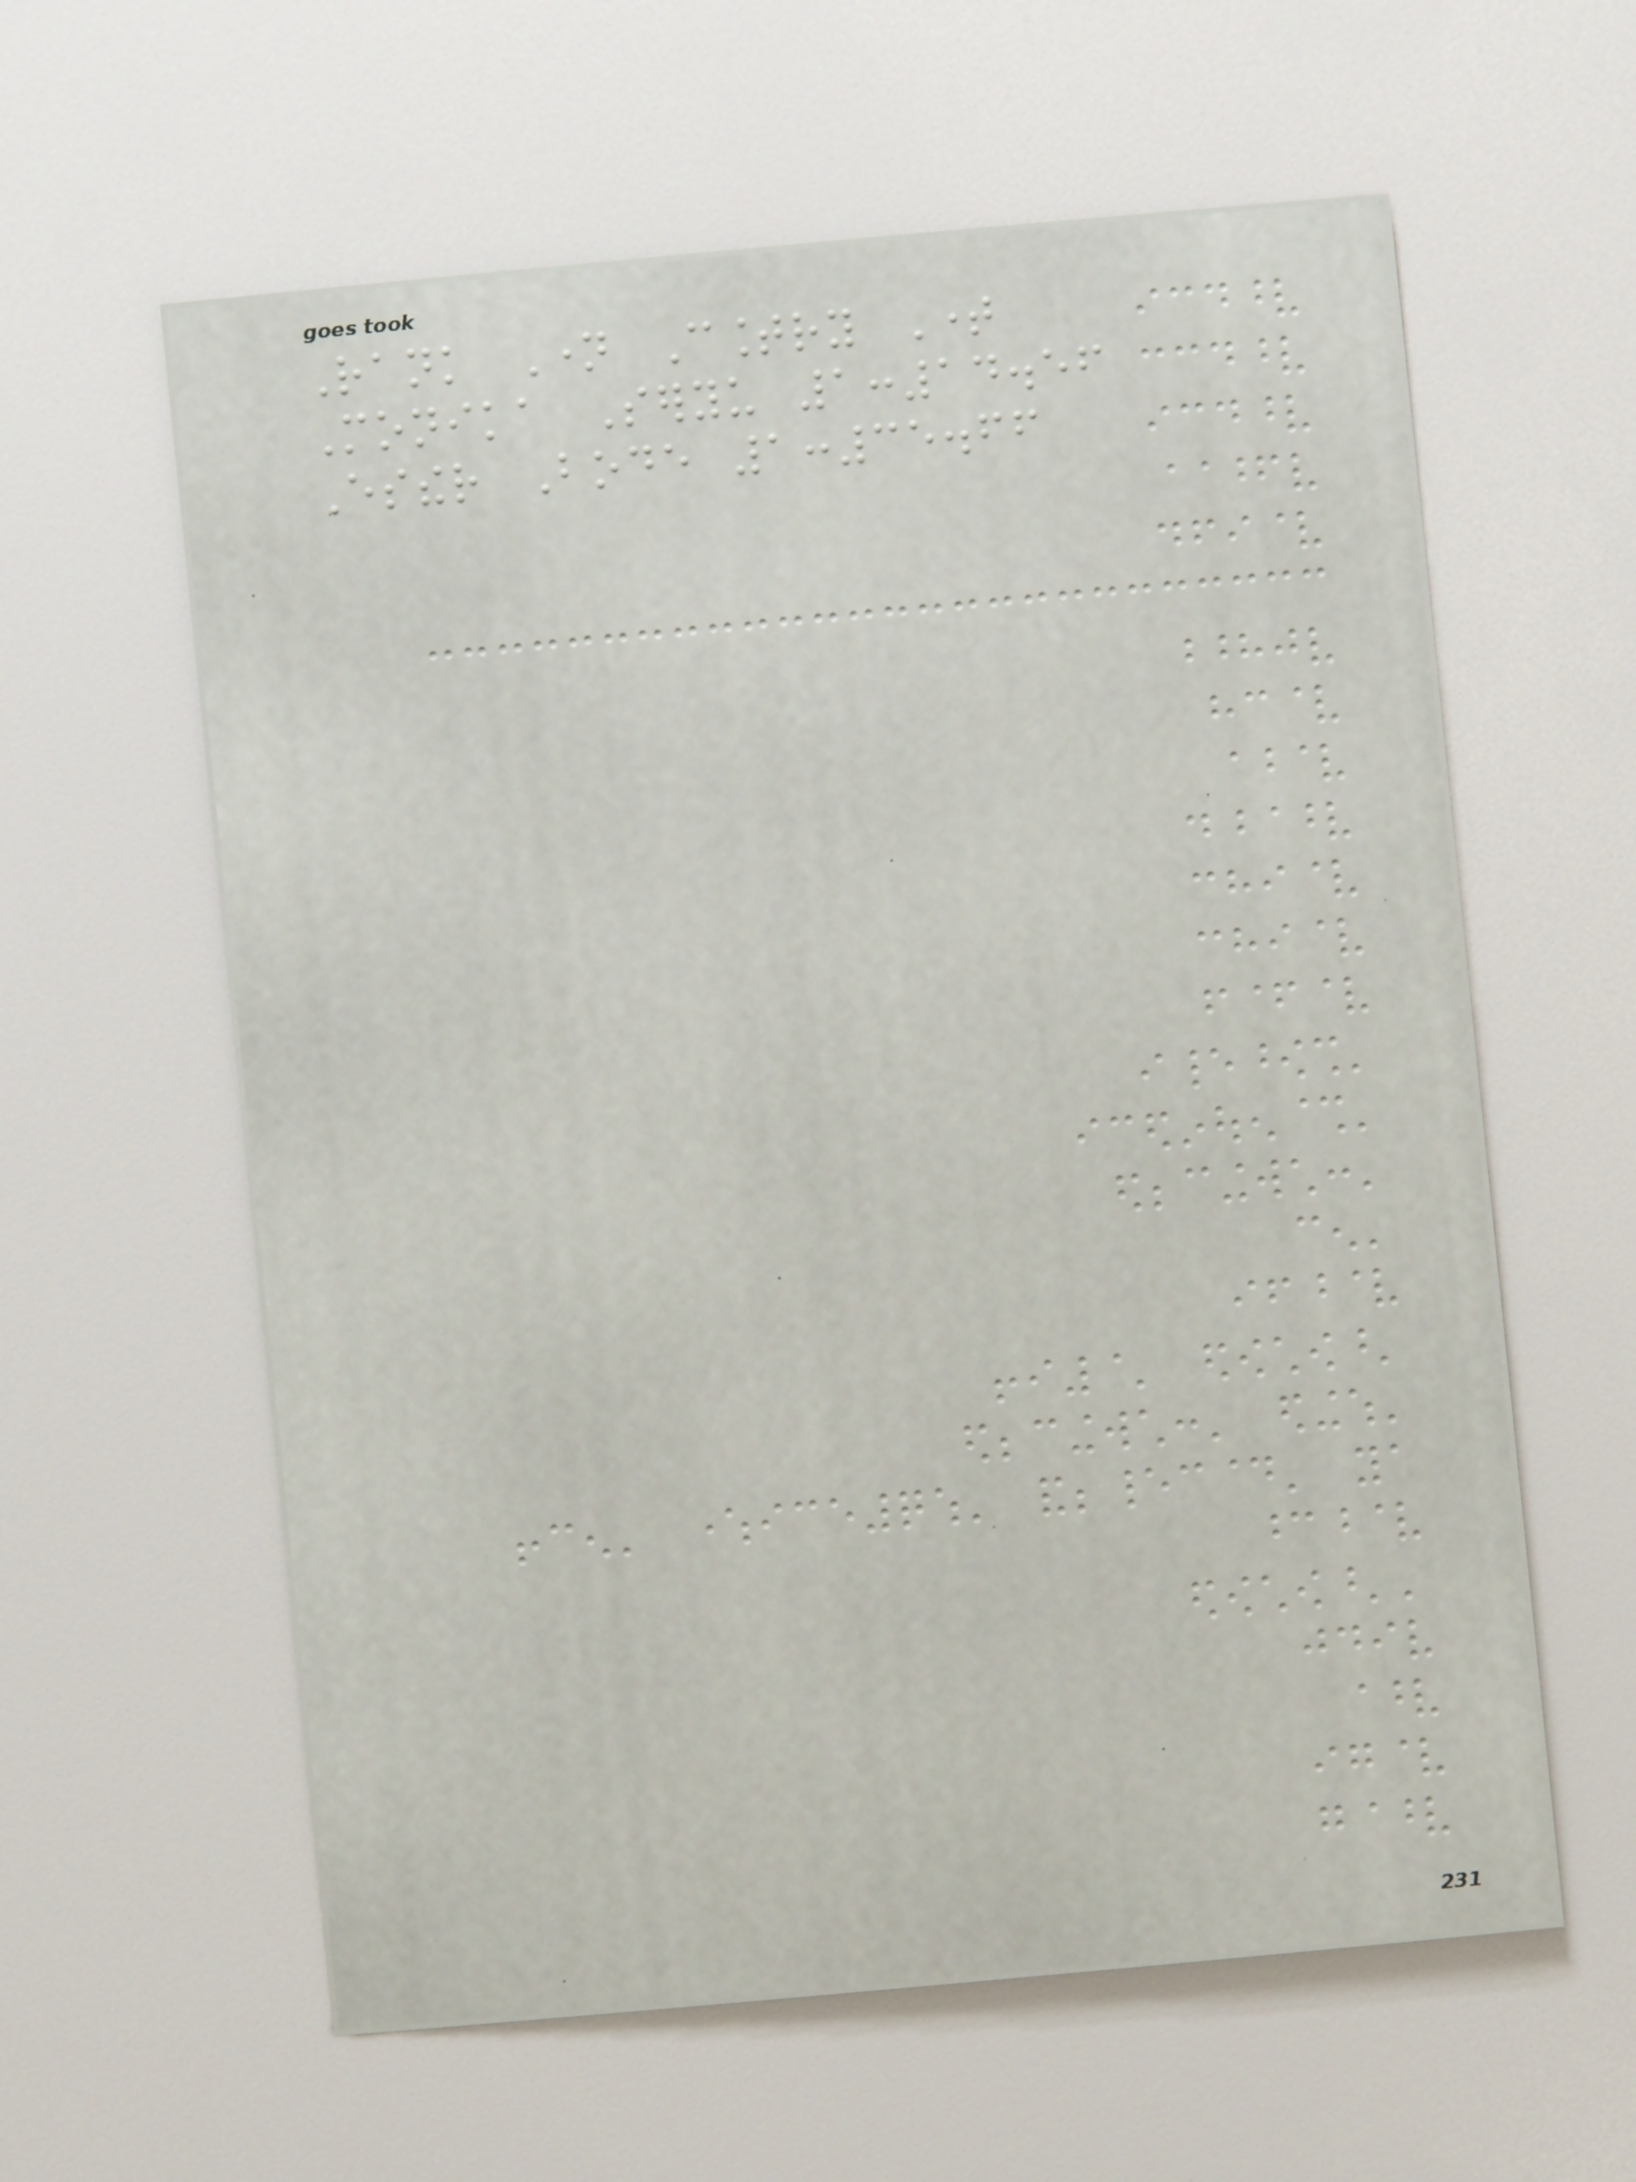Rank Name Country Time
Monika Seryu 1:14.56
Esther Bode 1:35.66
